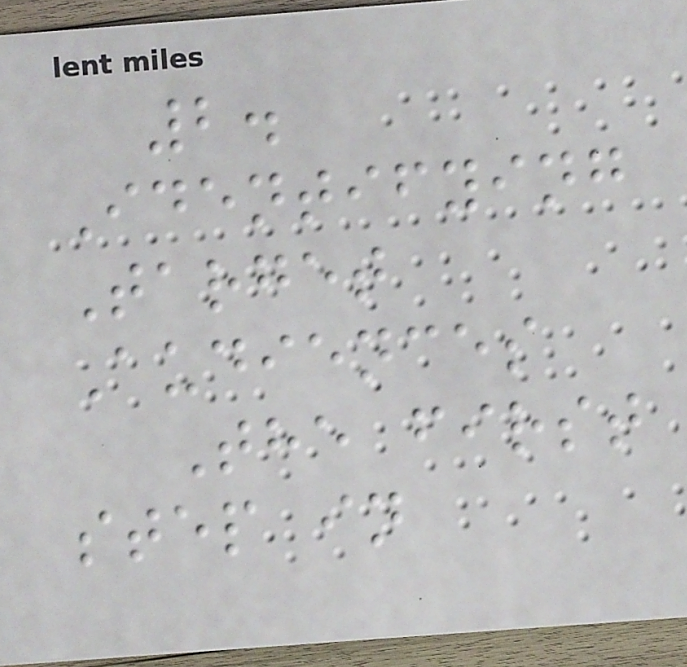2.
Identifying
Target
Audiences
The first
step in
